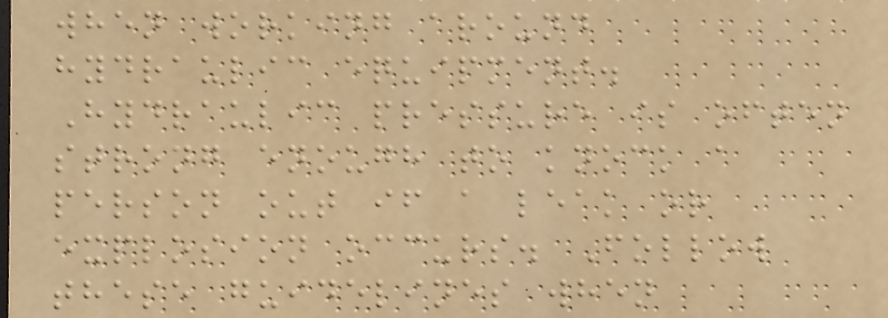when working around
hydraulic equipment.
Hydraulic pressure is often
strong enough to knock a
person out if a leak or
explosion occurs. Follow
these guidelines when
